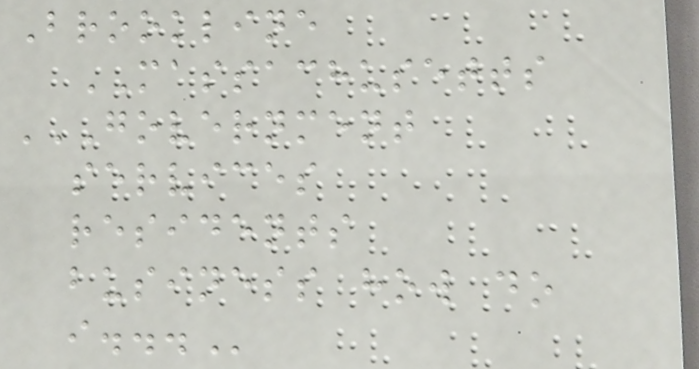Brookline
MASSACHUSETTS
GOVERNMENT
SERVICES
RESIDENTS
BUSINESS HOW DO
I...
